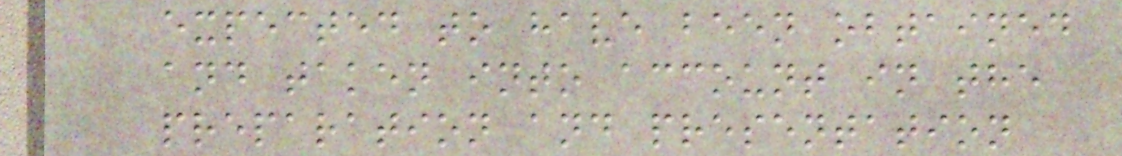expected to have been obtained
and taken into account in the
preparation and presentation
